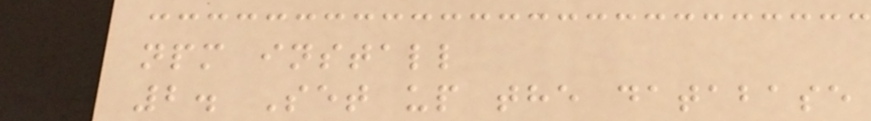npm install
2. Set up the database
